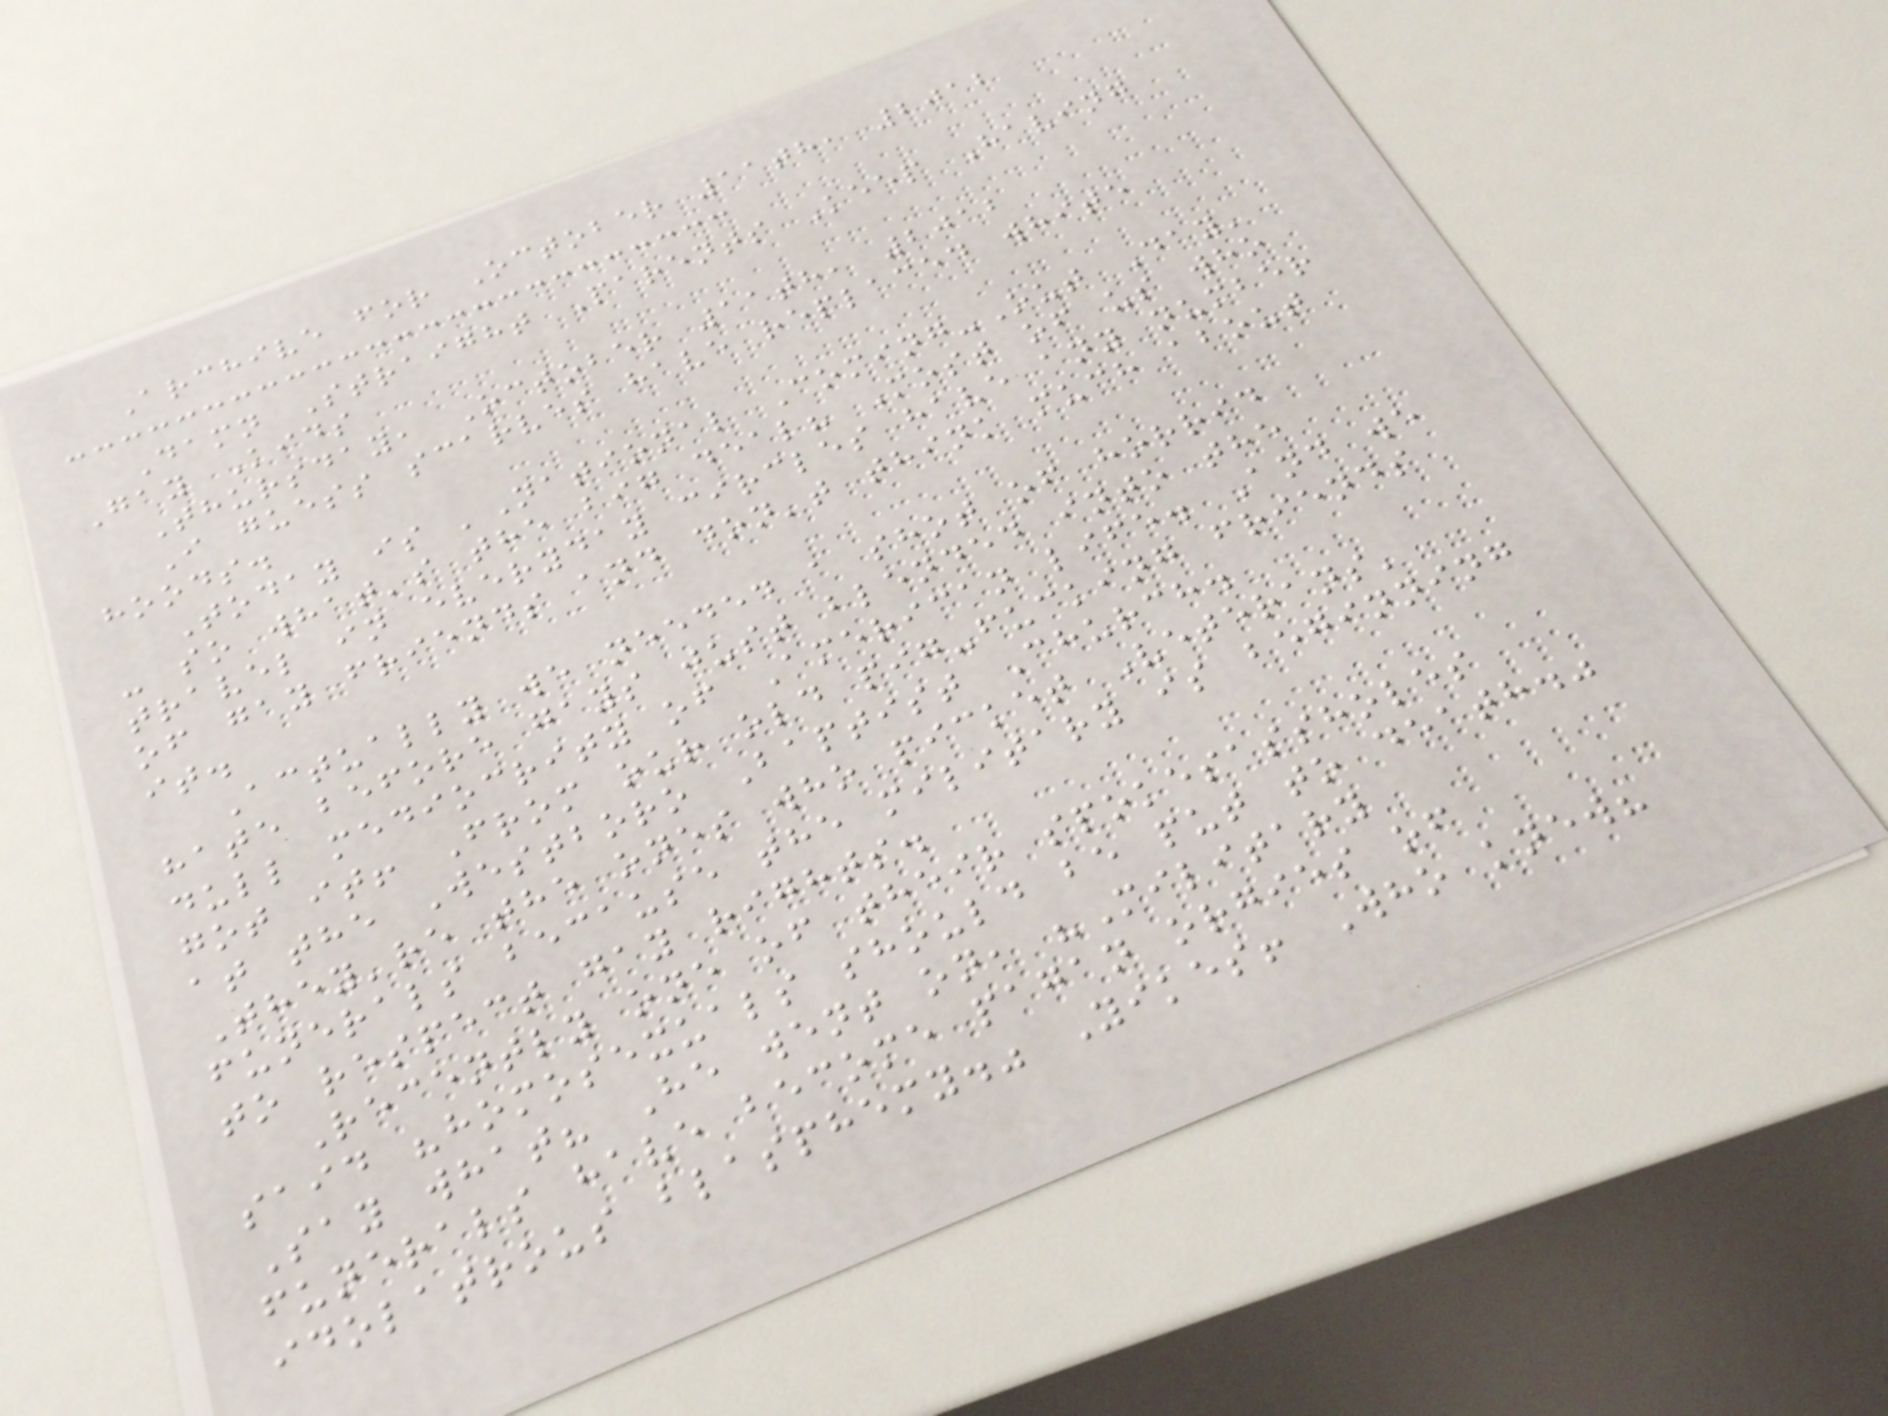Archive for October 11th, 2012
Damn Straight Parents Keep Having
Gay Kids
Thursday, October 11th, 2012
I guess scarves have replaced white
hoods.
Today is 'National Coming-Out Day'
- so what's the big deal? Most of us who
travel in everyday circles have any number
of gay friends and don't think much about
it.
Actually we needed a shot of horrid
hate before gays just blended into the
dull mediocrity of American life. And we
got it! From our old pig-fucking friends
at the Westboro Baptist Church.
They're the ones who picket Veterans'
funerals because the military is beginning
to respect gay rights.
Recently one of their spokesassholes
said "homosexuals should be put to death."
Say what? He went on, "Military
funerals have become pagan orgies of
idolatrous blasphemy." Yikes! Who knew?
